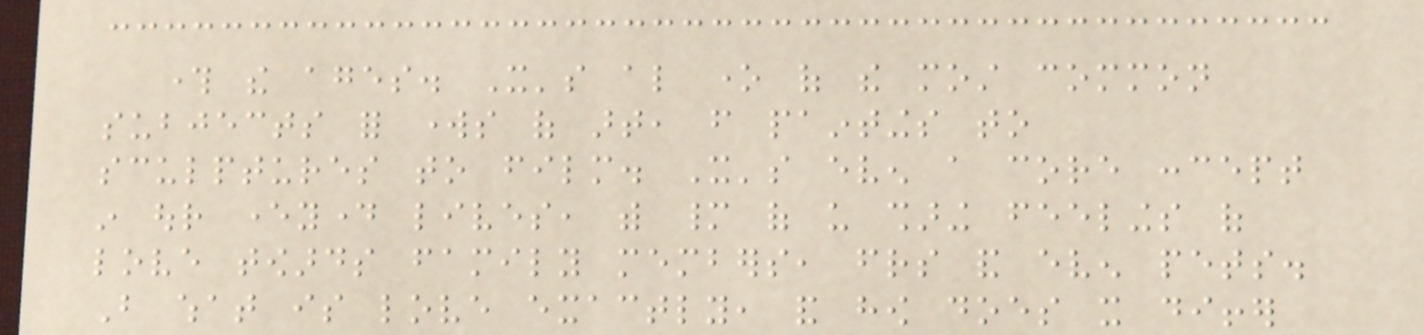through the ages. It's also one of the most common
subjects for works of art, from paintings to
sculptures to film. It's even a core concept
in our everyday lives, with many of us sharing feelings of
love towards family members, friends and even pets.
But what is love exactly, and how does it differ
